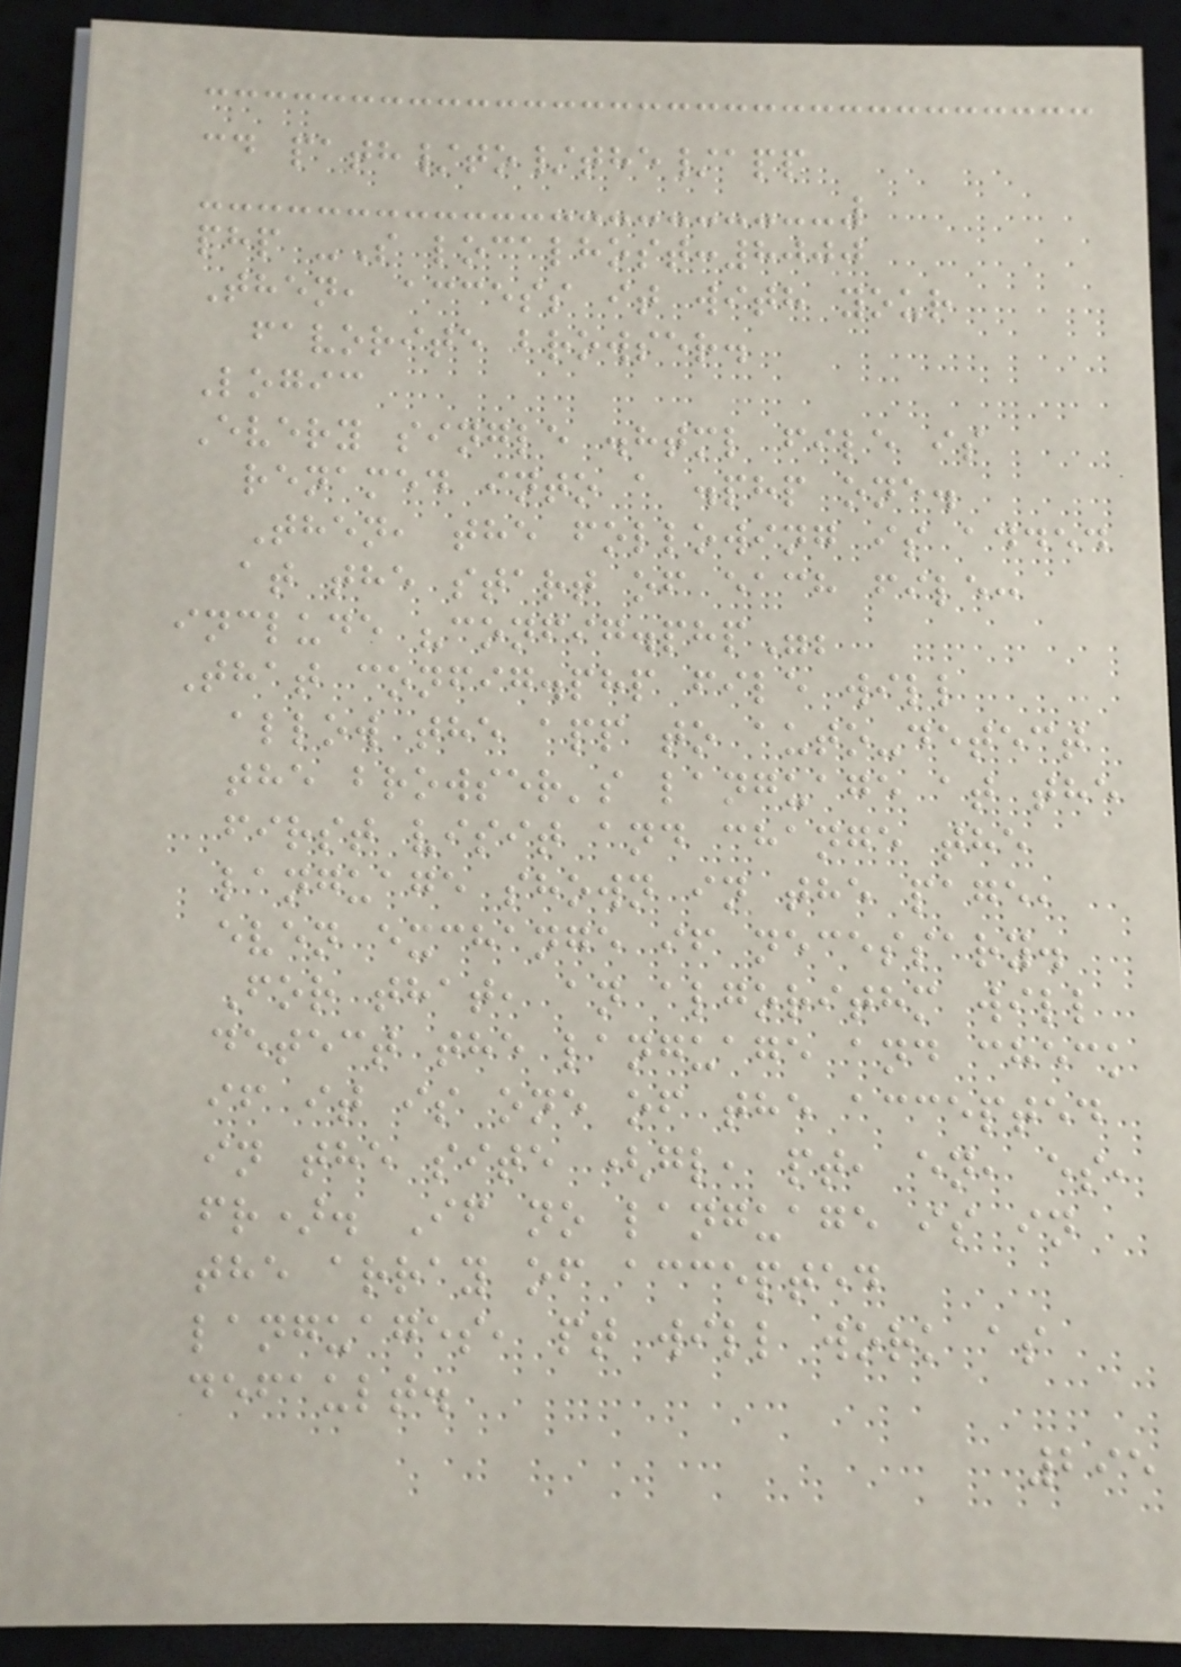cd path/to/the/app
php -S localhost:8000
Then, access it with your
favorite browser.
Logic
Every single .html file is
renamed into a .php one.
Then, the following is added
at the start of each file:
include "config.php";
That config.php file will
allow the app to auto-detect
the browser's language at the
first visit and change the
language shown in the page,
even exchange if necessary.
For that, an algorithm will
detect the language and check
if it is one of the accepted
in the site (gl, pt, en, es,
fr). If no language is in
the array of accepted
languages, pt will work as
default.
295
